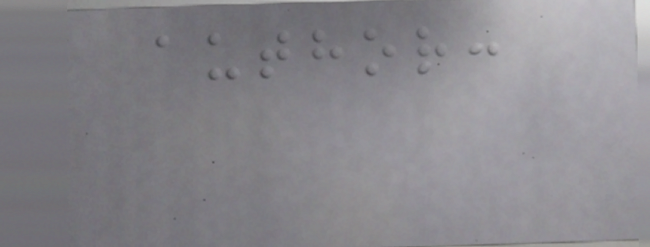author:
